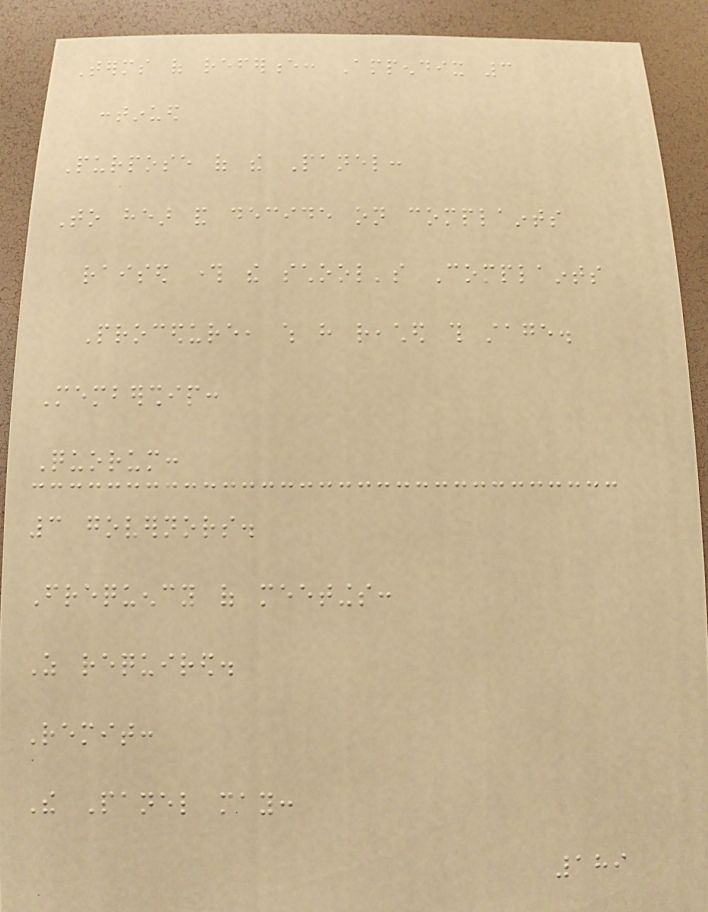Terms of reference: Appendix 3
continued
Purpose of the Panel:
To hear and decide on complaints
raised through the school's Complaints
Procedure, which have reached this stage.
Membership:
Quorum:
3 governors.
Frequency of meetings:
As required.
Remit:
The Panel may:
189
